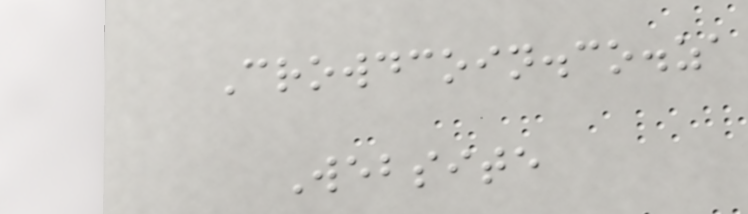Crowdcoin.co.za
Website
